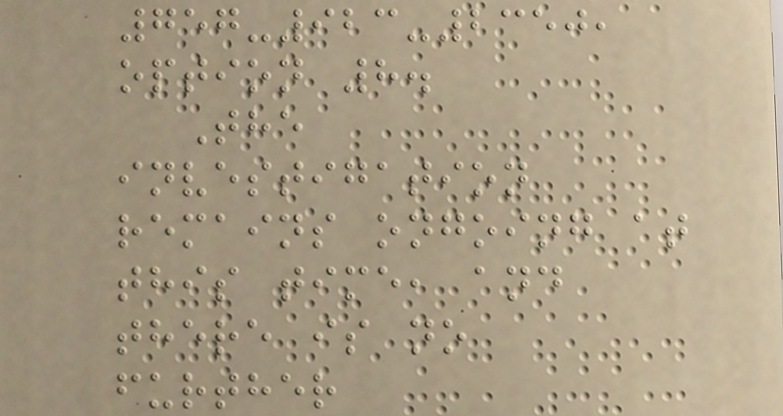757-923-2350,
option 8.
The
investigation
remains ongoing at
this time, and
there is no
further
